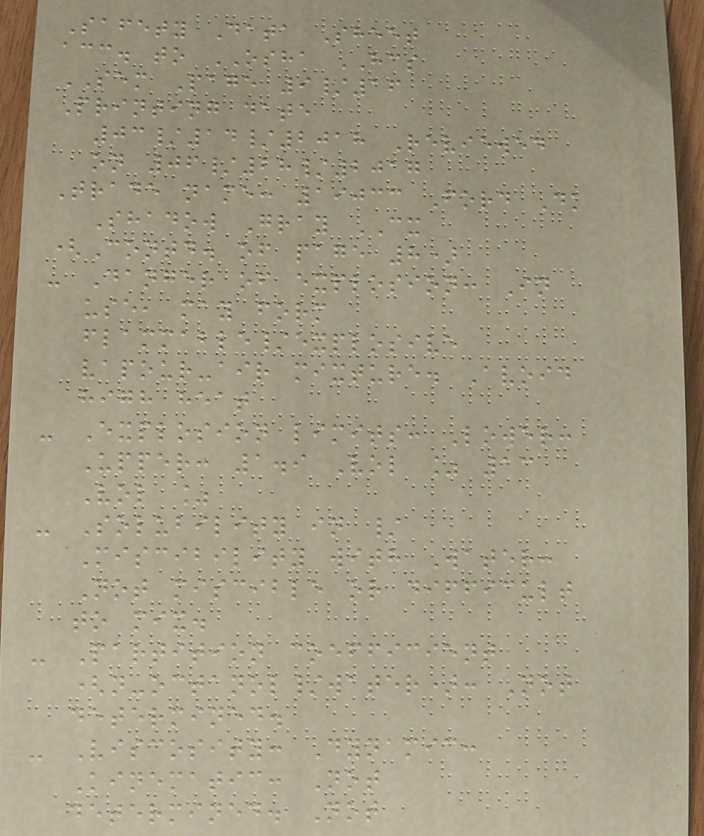Safety Data Sheet
acc. to OSHA HCS
SEM Page 9/16
Printing date
03/14/2018 Reviewed
on 06/28/2017
Trade name: 19033 Ford Dk
Shadow Gray CX
(Contd. of page 8)
- Danger of explosion: In
use, may form
flammable/explosive
vapour-air mixture. Avoid
high heat
- Explosion limits: Lower:
Upper: 1.9 Vol % 13
Vol %
- Solubility in /
Miscibility with Water:
Not miscible or difficult
to mix.
- Partition coefficient
(n-octanol/water): Not
determined.
- Viscosity: Dynamic:
Kinematic: Not
determined. Not
